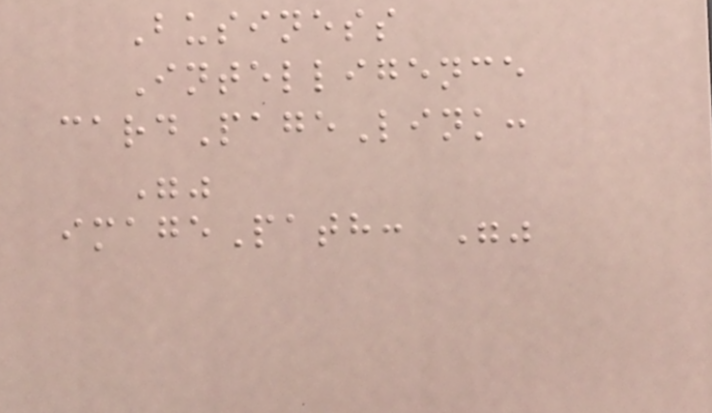Business
Intelligence
cardPageLink:
""
imagePath: ""
